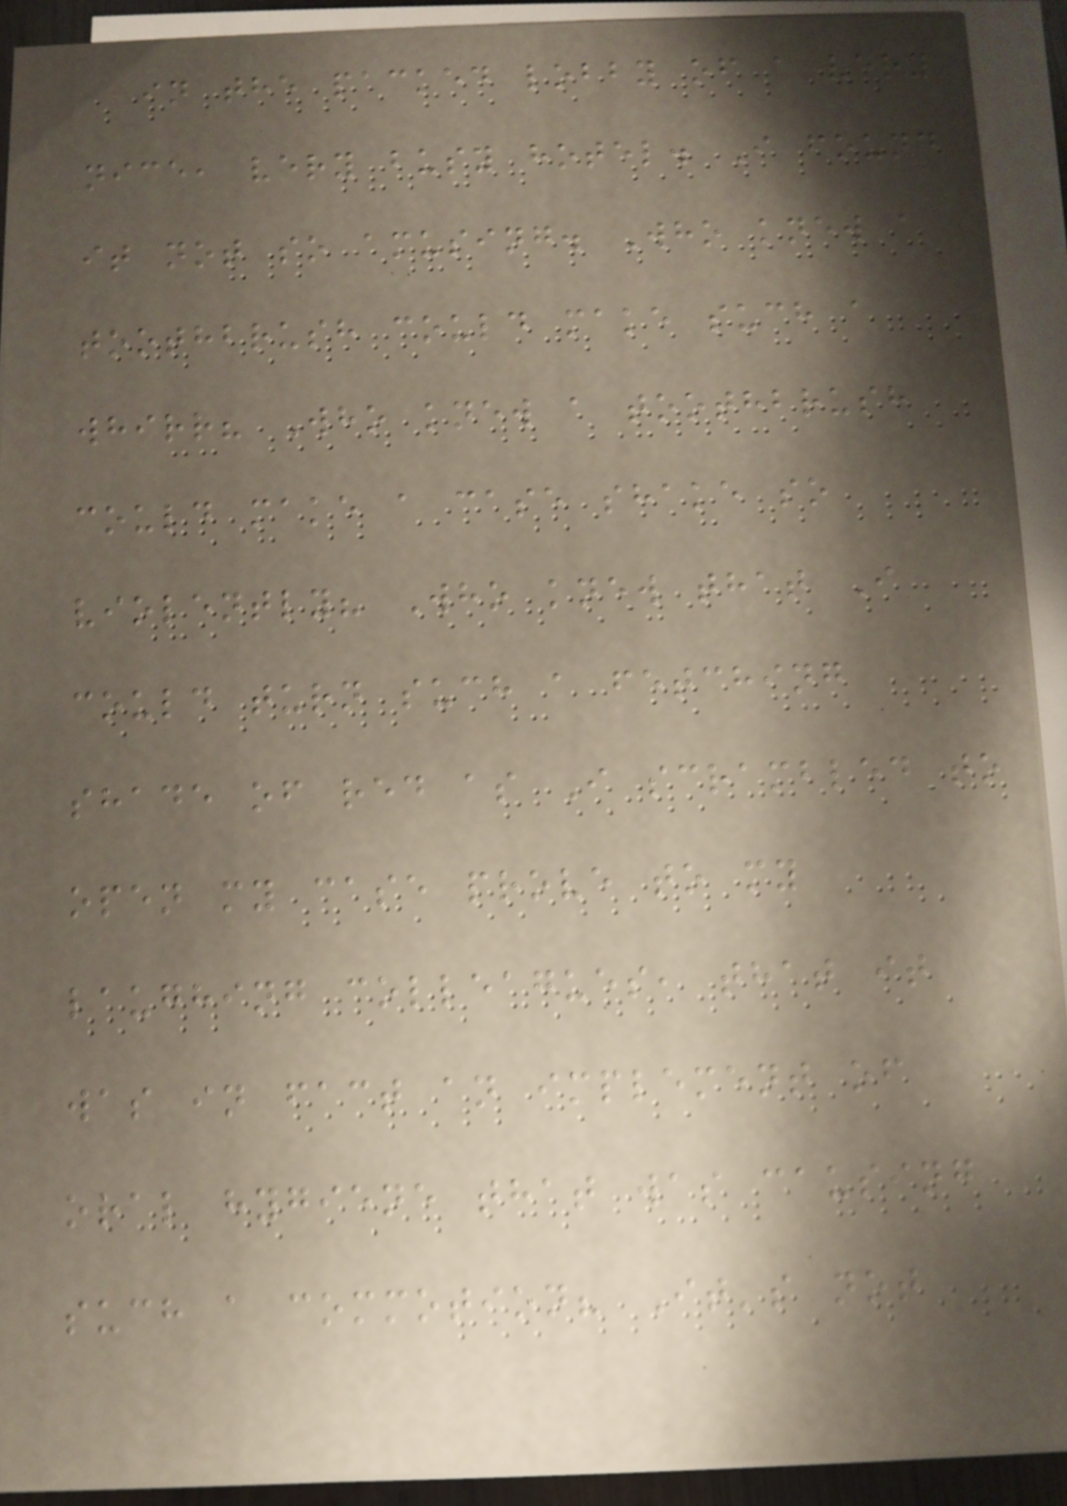in the packed lobby of a very
nice, very busy hotel. I found
it not so amusing. Who knew a
toothbrush could make such a
whirr? Who knew a toothbrush
could make a case shake so
violently? Who knew that I
could turn such a fetching
shade of red as I scrambled to
open my case prove to my
laughing colleagues, that it
was in fact an implement of
oral hygiene that was causing
such a commotion? It's not
